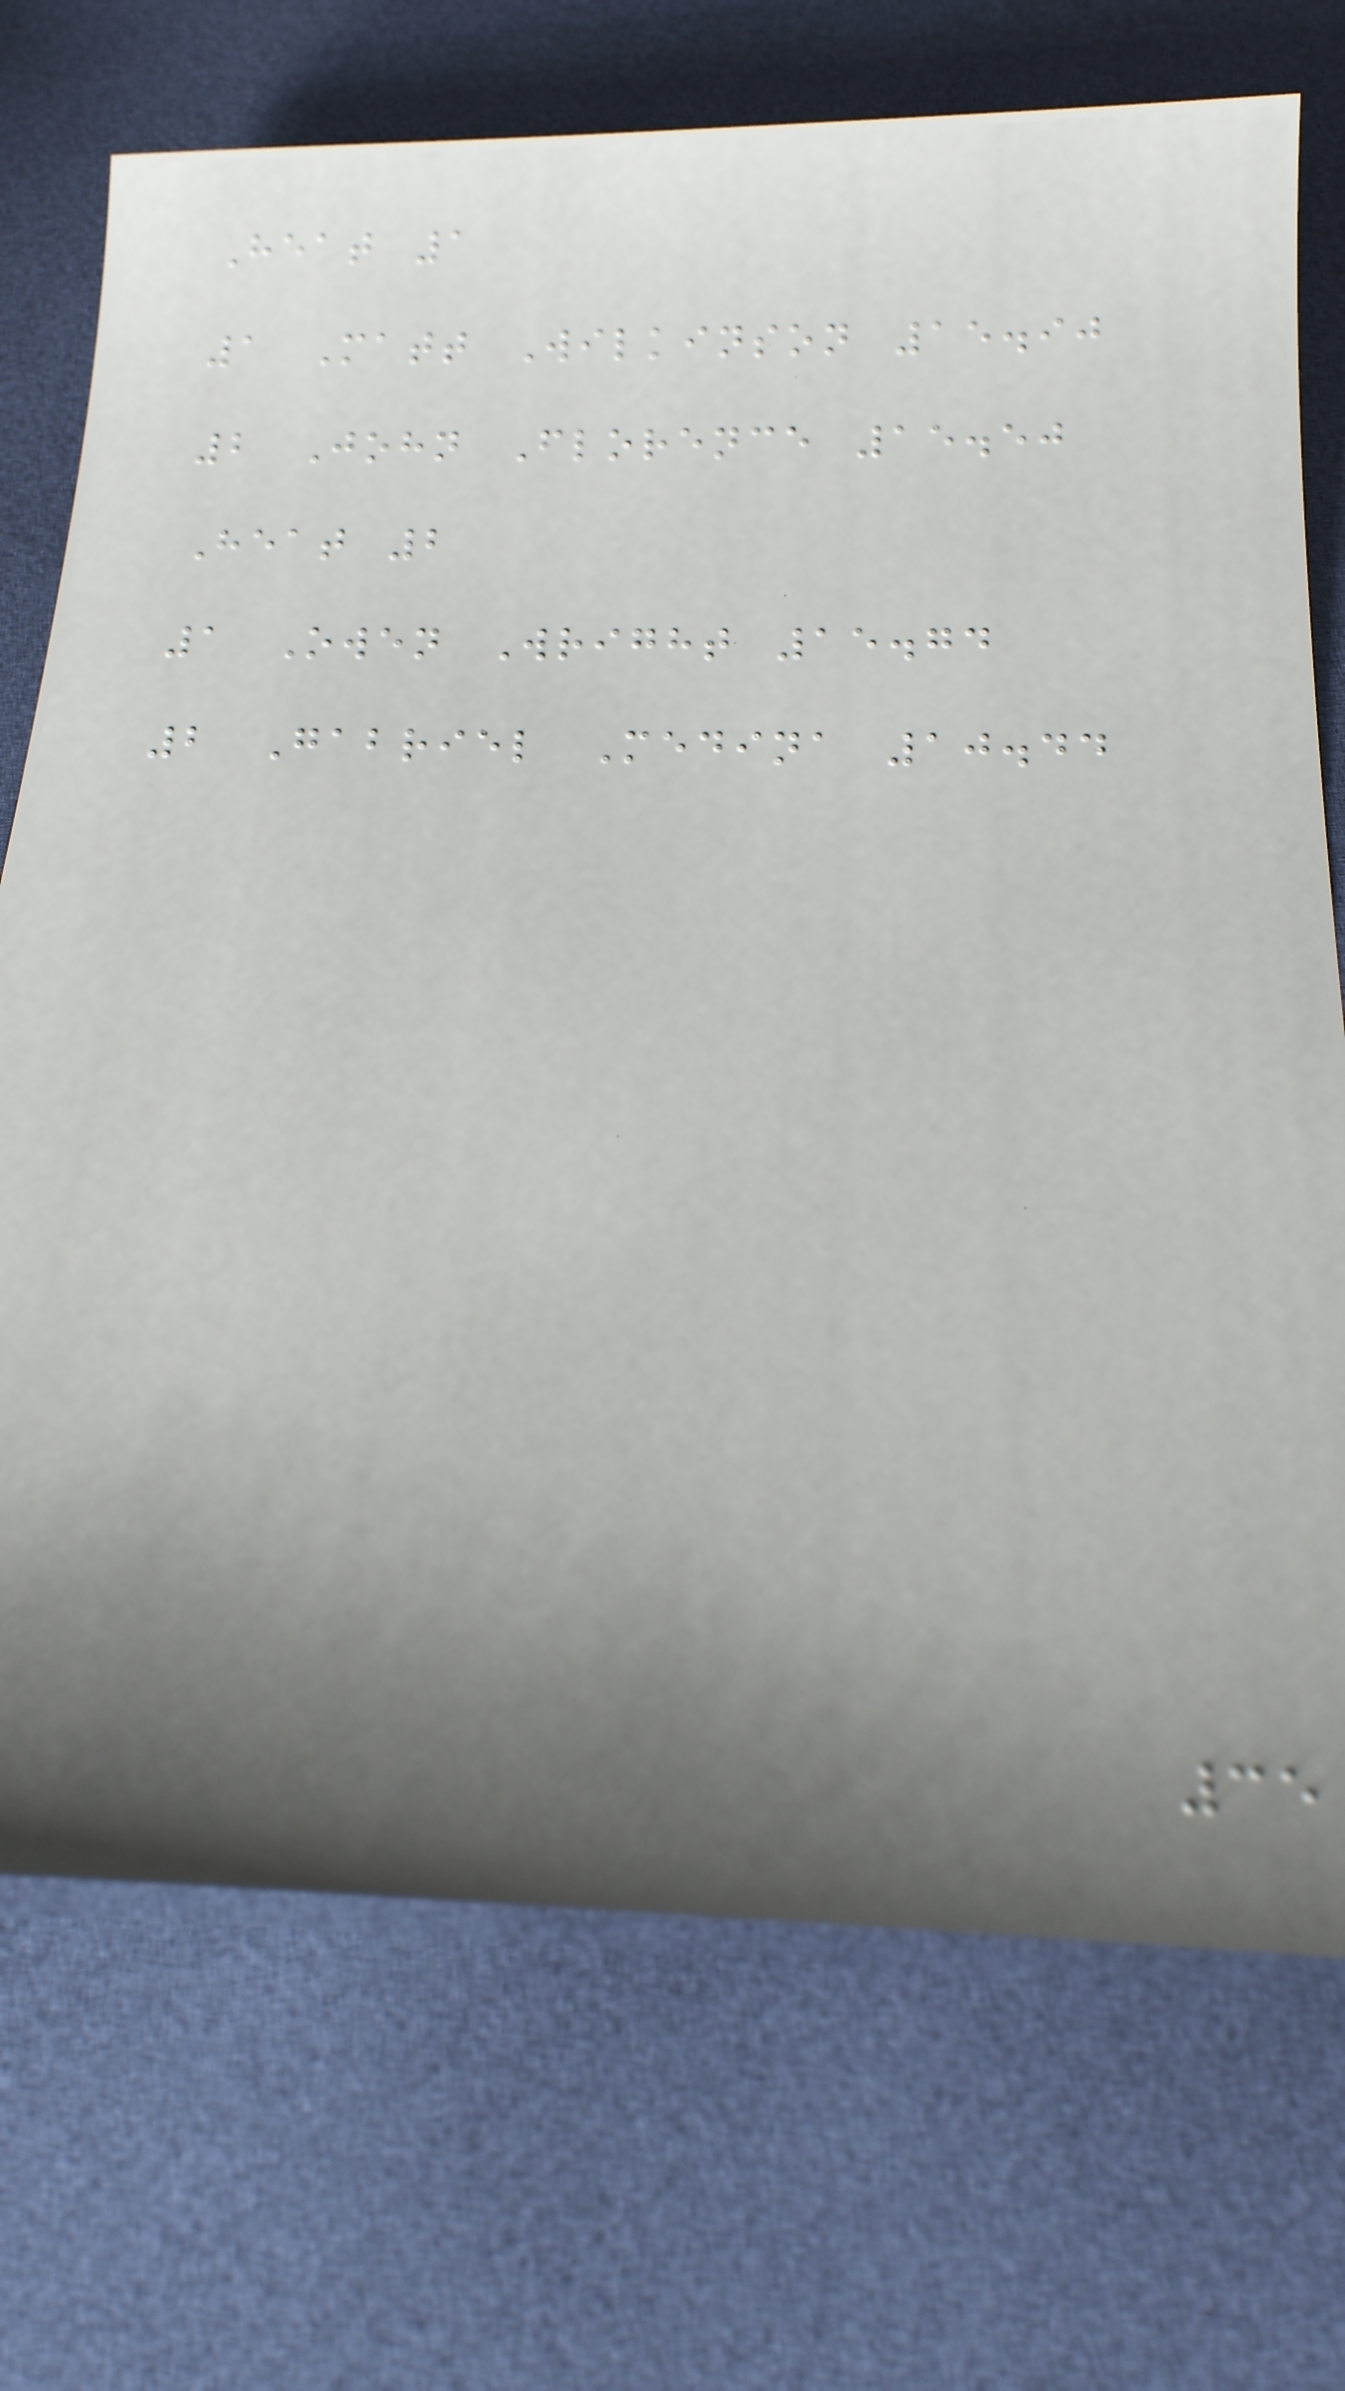Heat 1
1 Matt Wilkinson 15.90
2 John Florence 15.50
Heat 2
1 Owen Wright 15.74
2 Gabriel Medina 10.44
35
